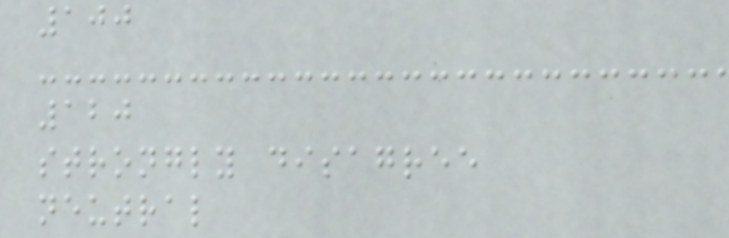100
120
strongly disagree
neutral
